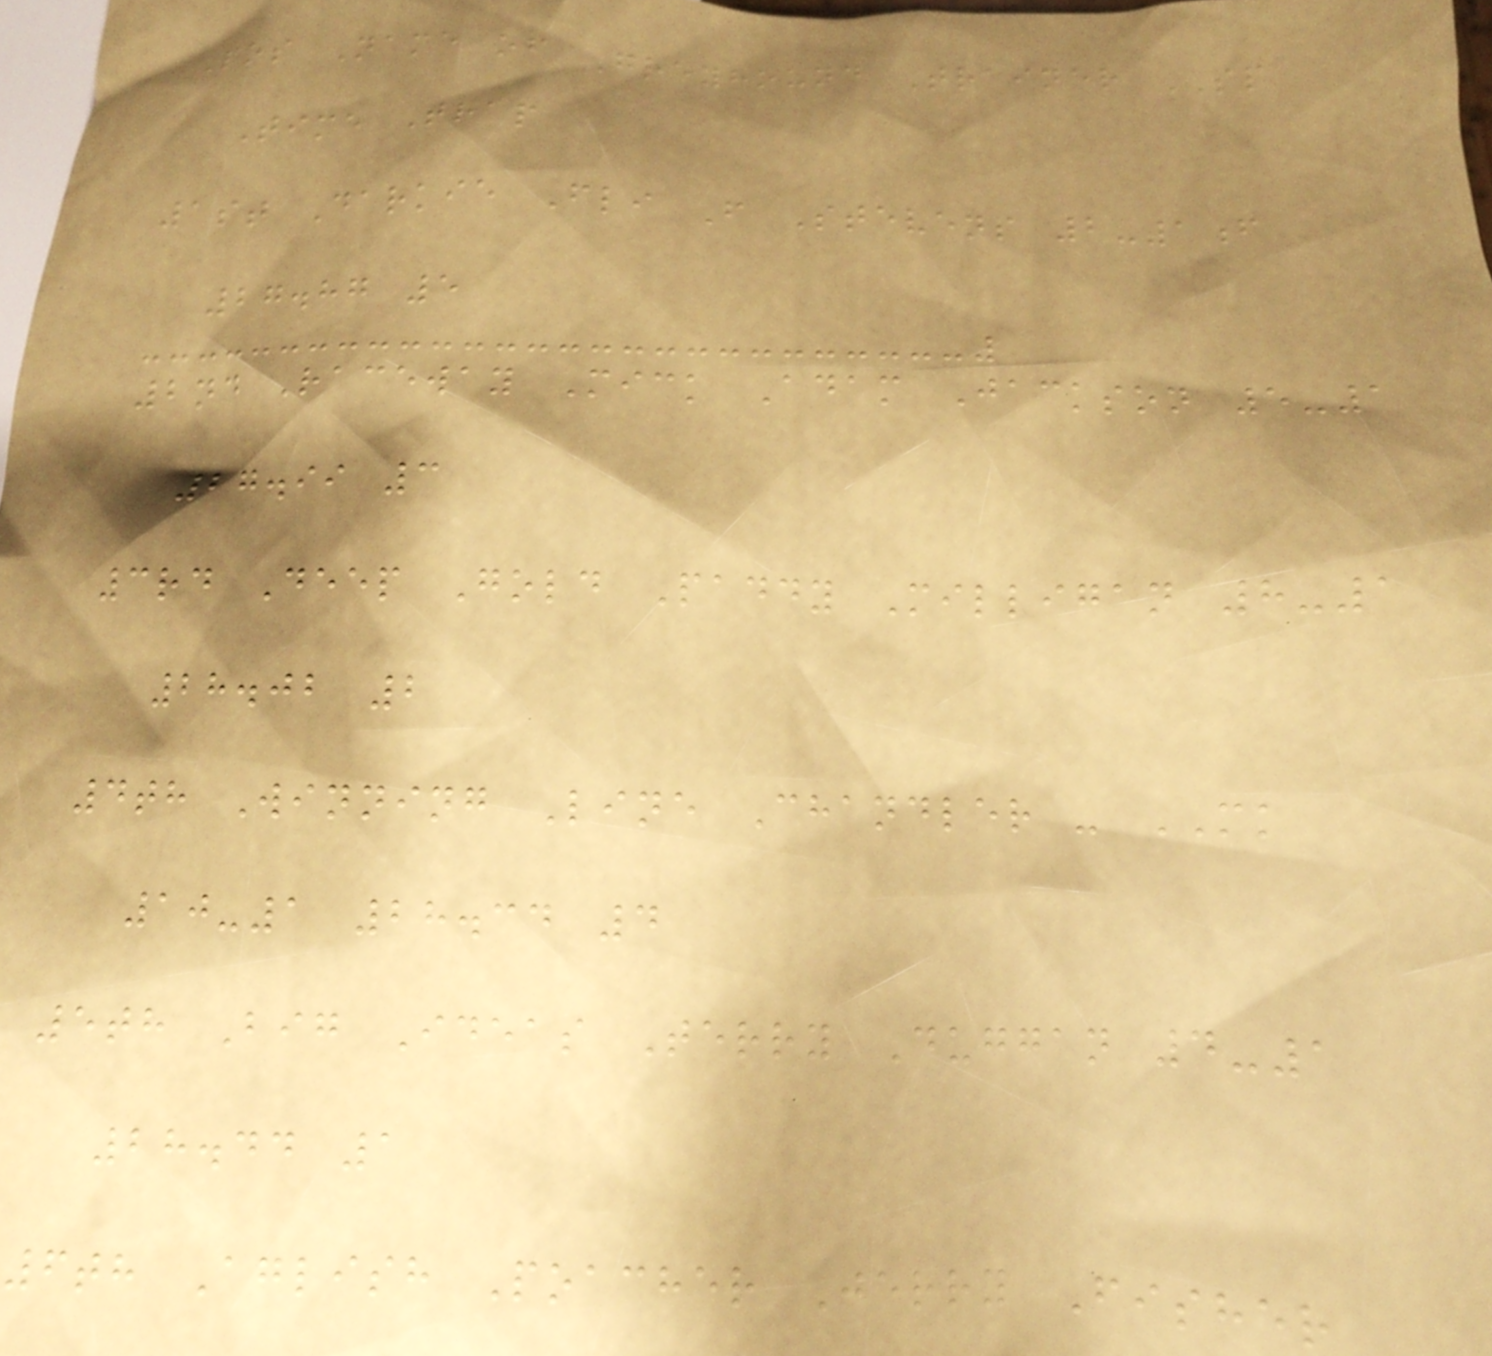Pos Name of Greyhound Trainer SP
Time Trap
1st Darkie Fli F Stevens 2-1f
27.87 5
2nd Raceway Mick Adam Jackson 5-1
27.99 3
3rd Deep Gold Paddy Milligan 8-1
28.02 2
4th Winning Line Chandler - MK
10-1 28.34 4
5th Big Ideas Terry Duggan 4-1
28.44 1
6th Aglish Poacher Jerry Fisher
